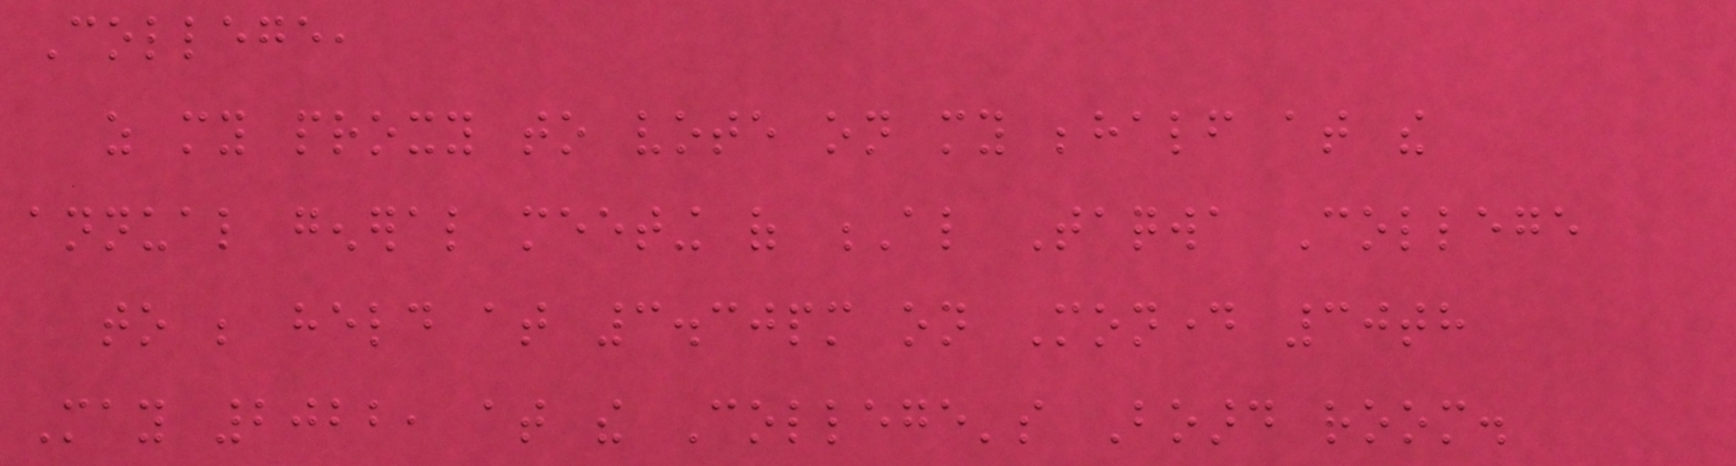College,
as my proxy to vote on my behalf at the
annual general meeting of Al Taqwa College
to be held at 3.30pm on Monday 30th
May 2022, at the College's Board room.
